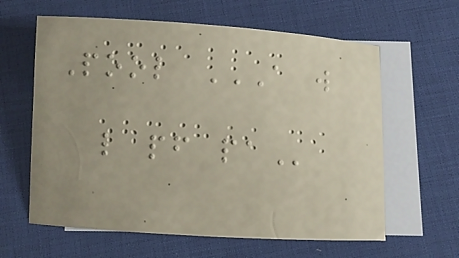Pool A W
L PF PA
